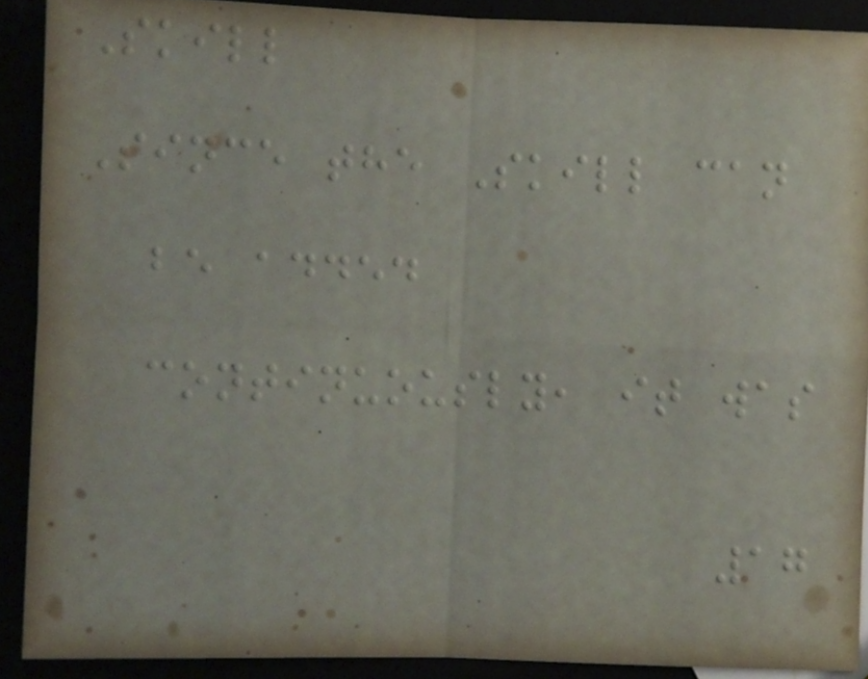Skill
Since the Skill can
be added
continuously, it was
17
